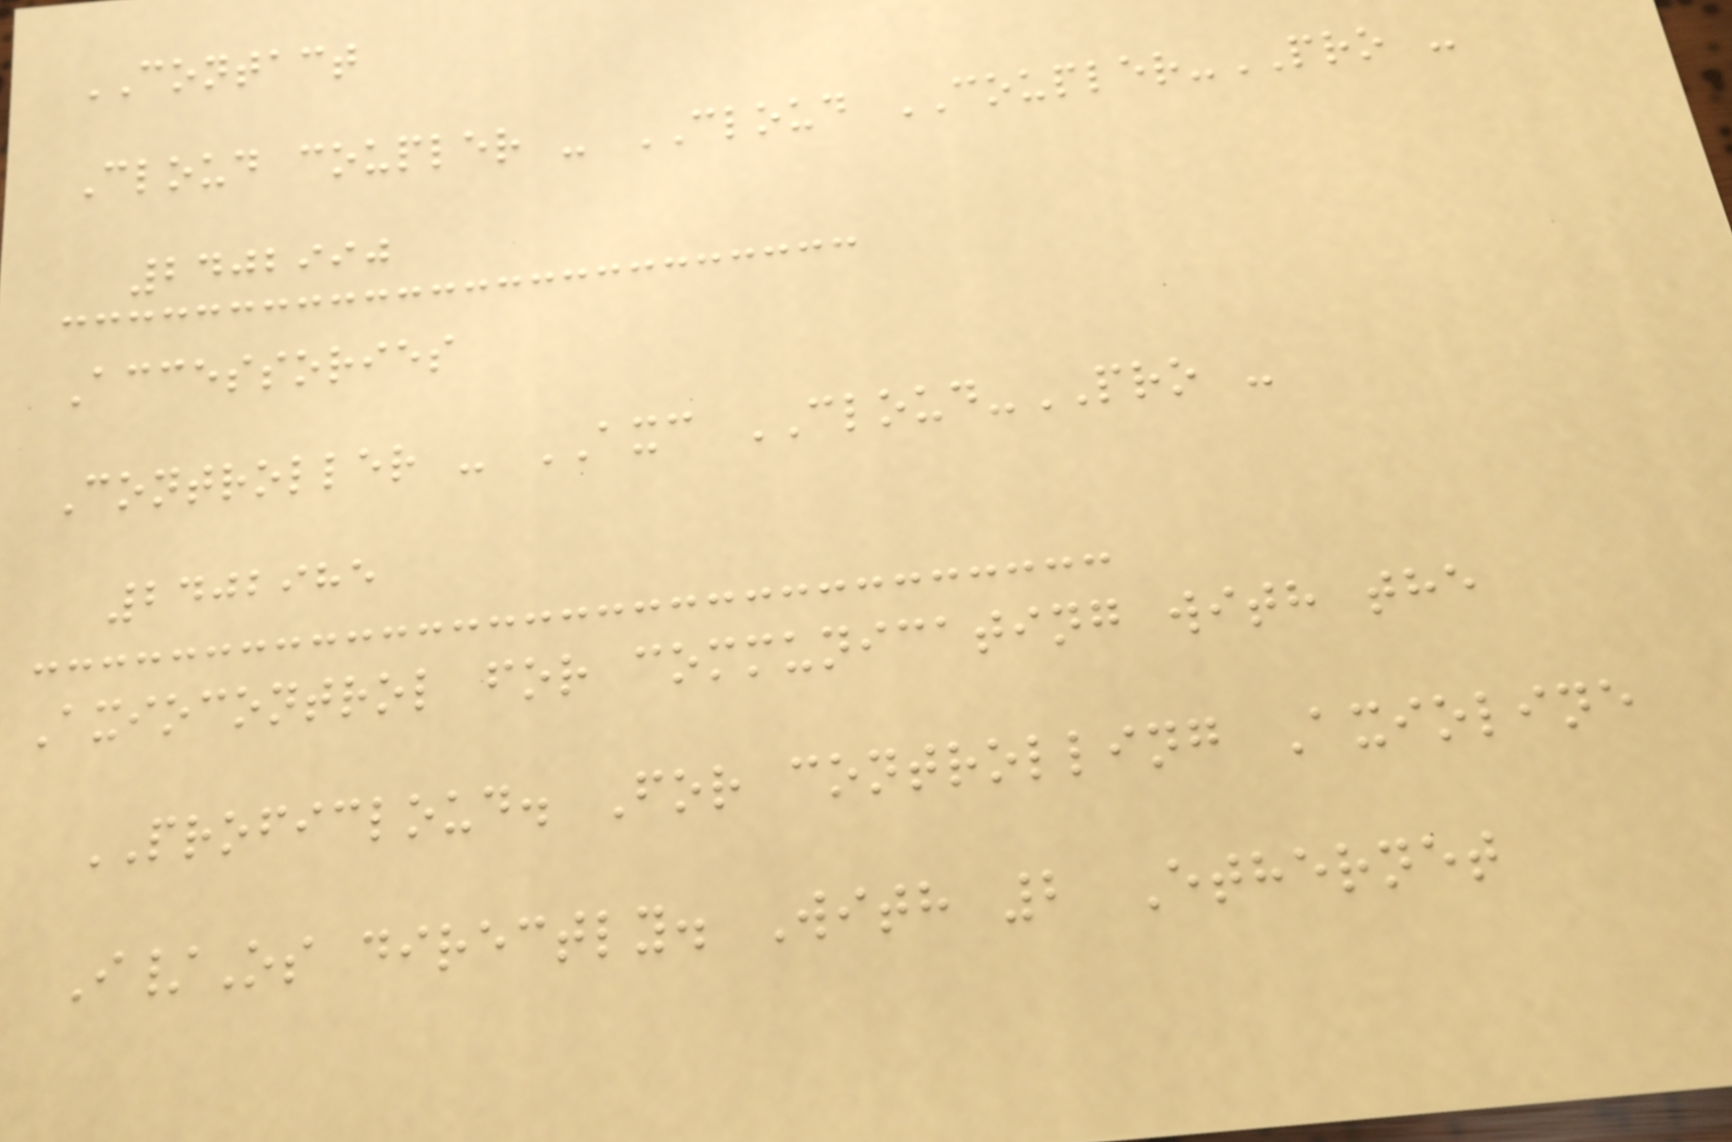CONTACT
Cloud coupler - CLOUD COUPLER-PRO -
2402990
Accessories
Controller - AXC CLOUD-PRO -
2402985
Axiocontrol for communicating with the
PROFICLOUD. For controlling Axioline
I/Os directly. With 2 Ethernet
